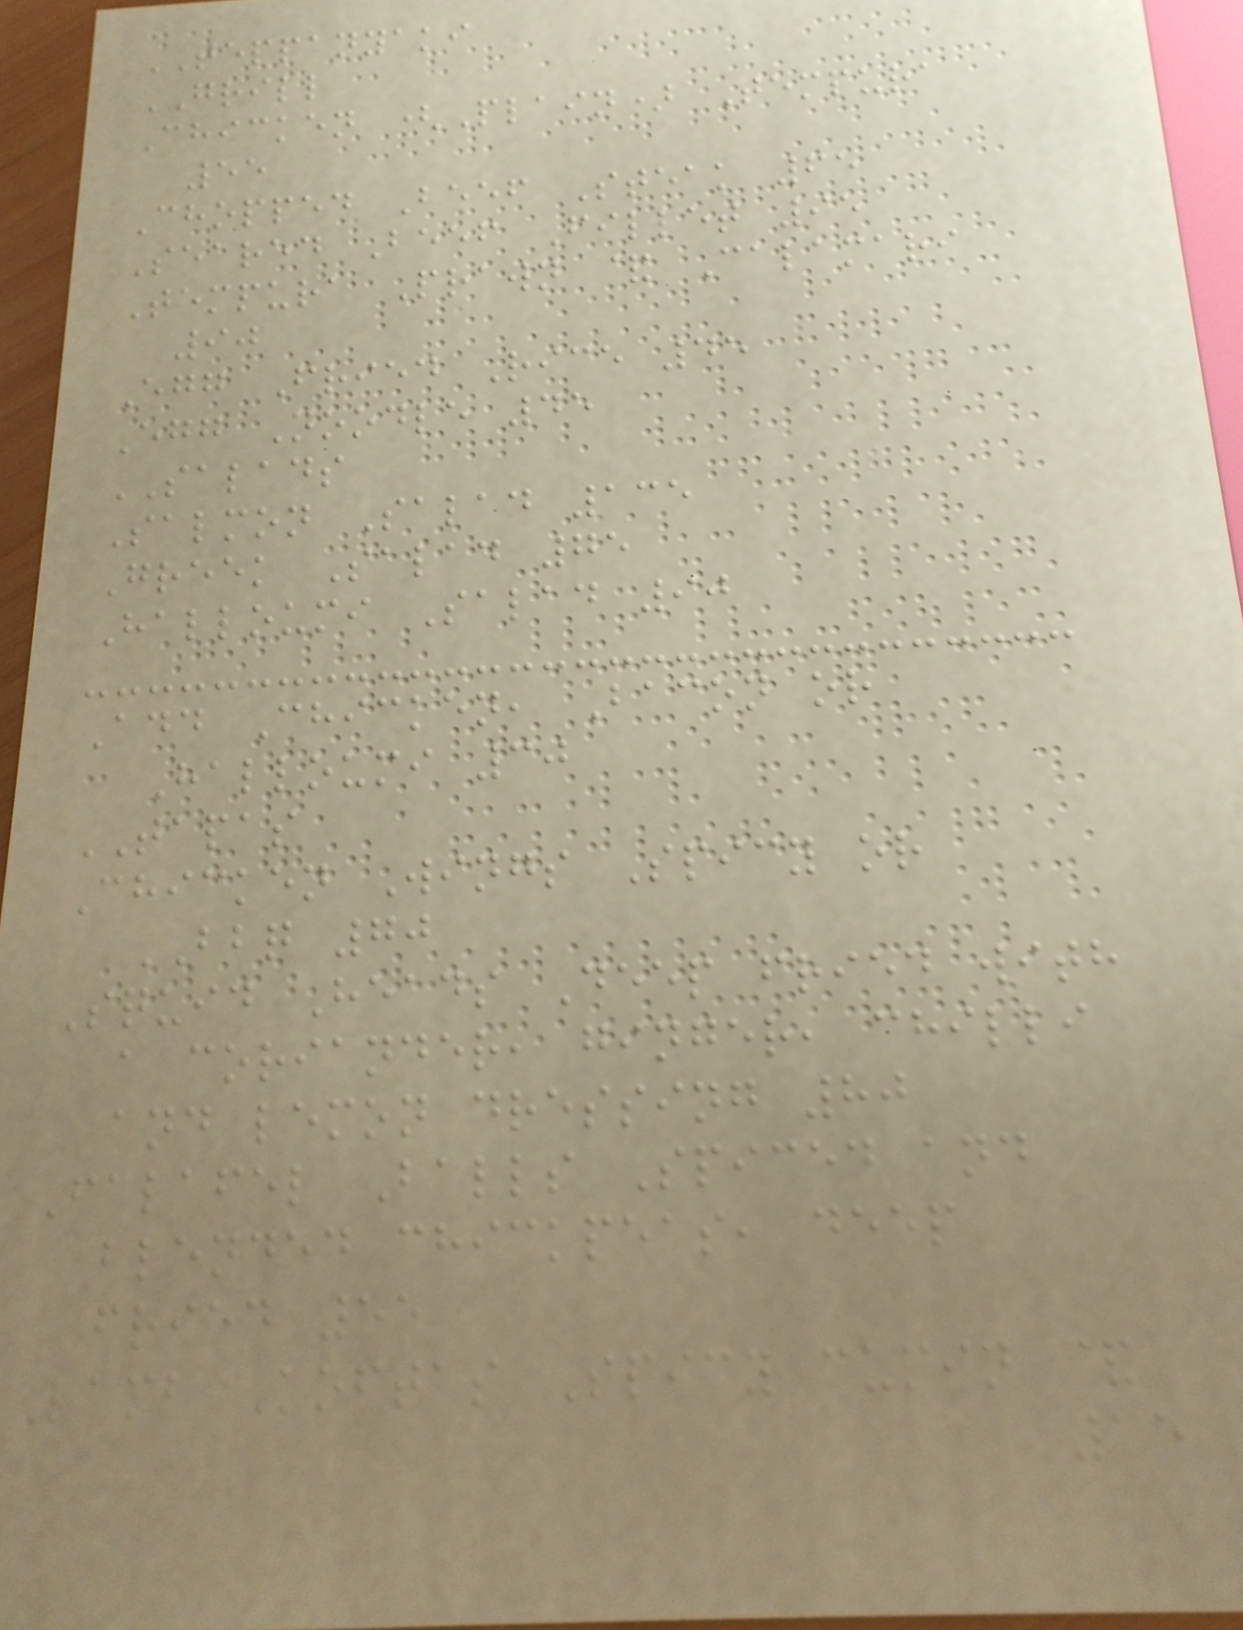TEPPANYAKI
GRILL
Chicken (Plain) Tempura
55
Chopped Beef Steak 65
Seared Beef Fillet 95
Tempura Prawn & Calamari
90
Egg Fried Rice 45
Egg Noodle 45
SALADS
Salmon Salad 135
Greek Salad 75
Halloumi Salad 90
Add Chicken, Bacon or
Halloumi 30
TAPAS
Chicken Wings Spicy or
BBQ 70
Squid Heads Deep fried with
a coriander, ginger, chilli
and lemon dressing 80
Falafel Balls Spiced and
blended chickpeas, deep
fried 55
Lamb Koftas Spicy cumin &
15
